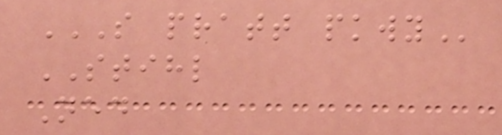S PRATT PKWY
STIHL
Ned
